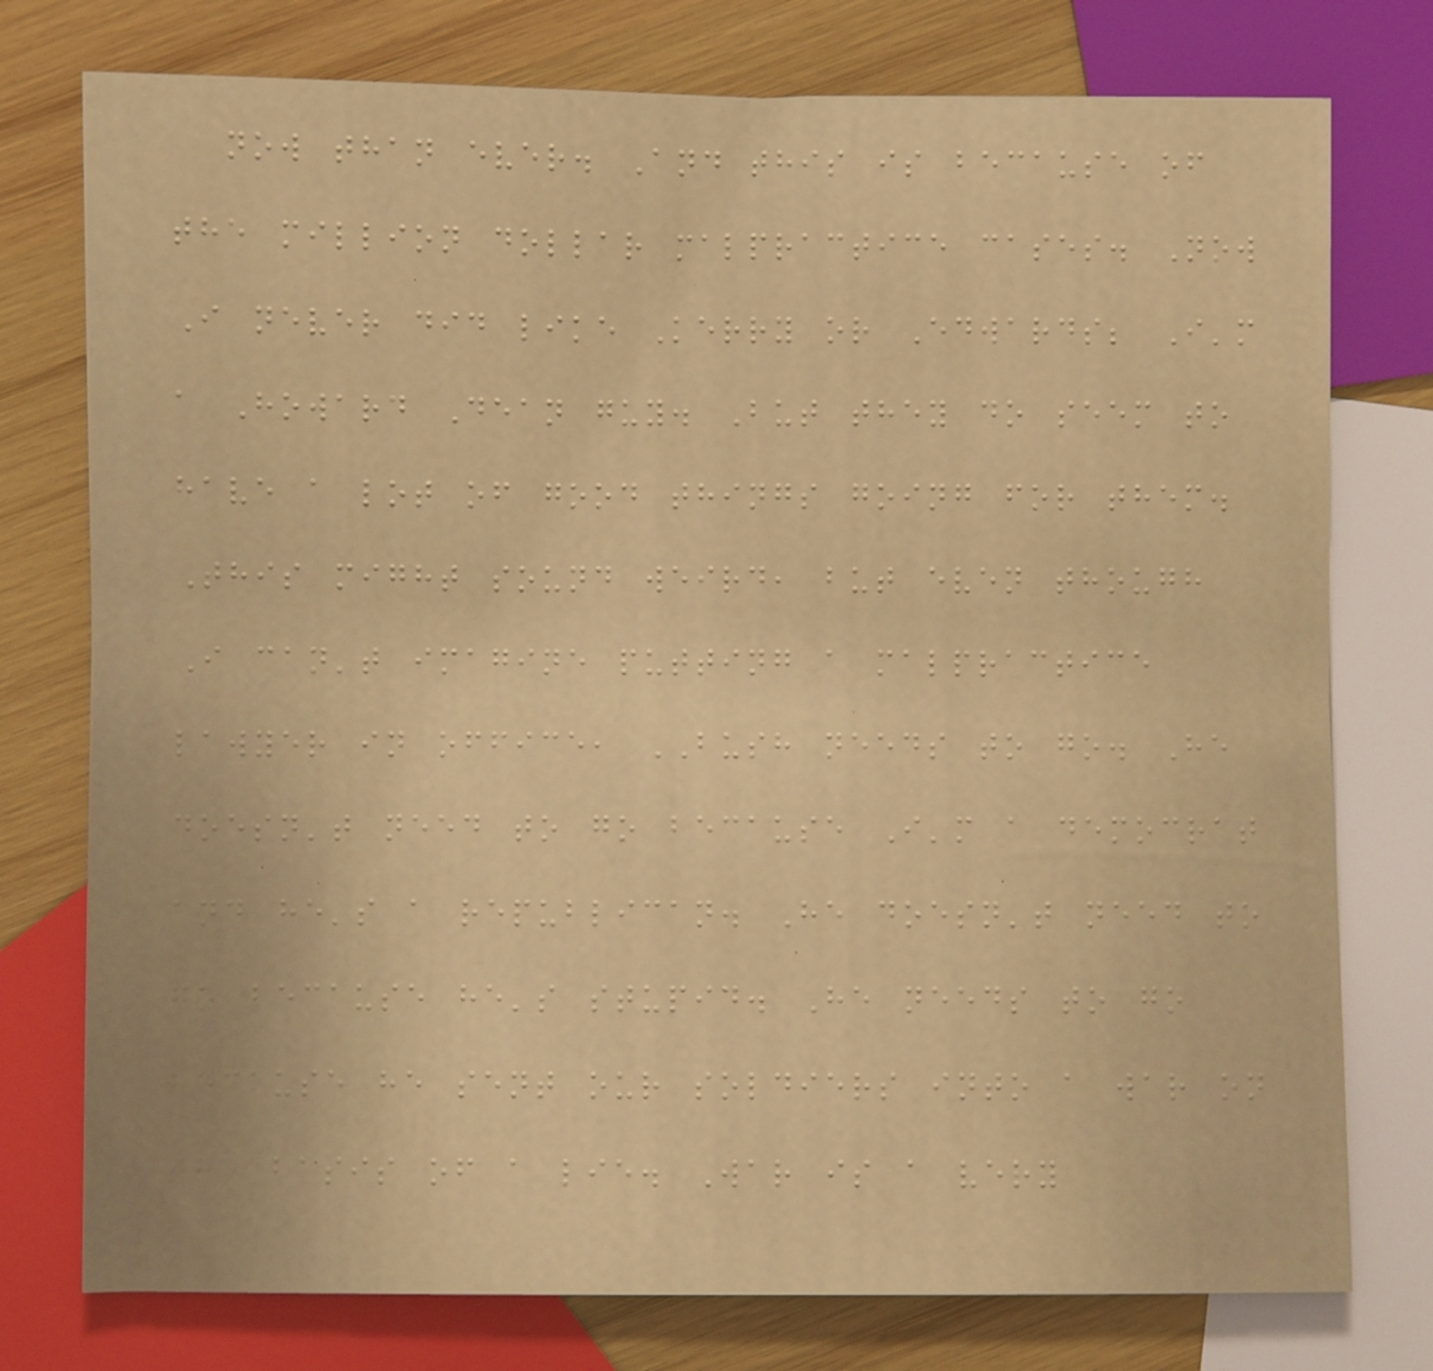now than ever. And this is because of
the million dollar malpractice cases. Now
I never did like Kerry or Edwards; I'm
a Howard Dean guy. But they do seem to
have a lot of good things going for them.
This might sound weird, but even though
I can't imagine putting a malpractice
lawyer in office, BUSH needs to go. He
doesn't need to go because I'm a democrat
and he's a republican. He doesn't need to
go because he's stupid. He needs to go
because he sent our soldiers into a war on
the basis of a lie. War is a very
